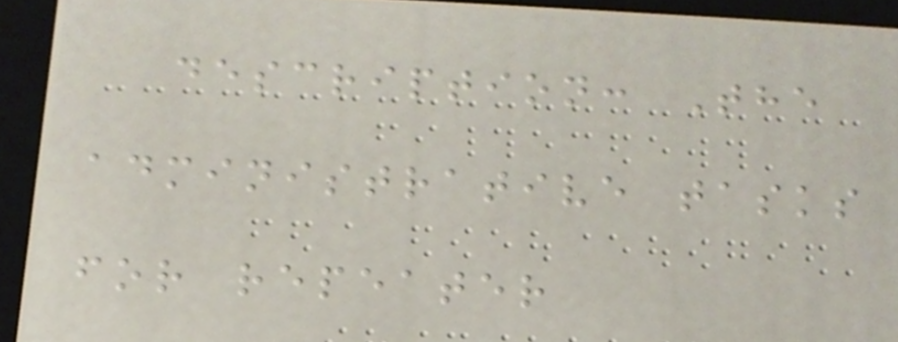description: The
administrative tasks
for repeater
